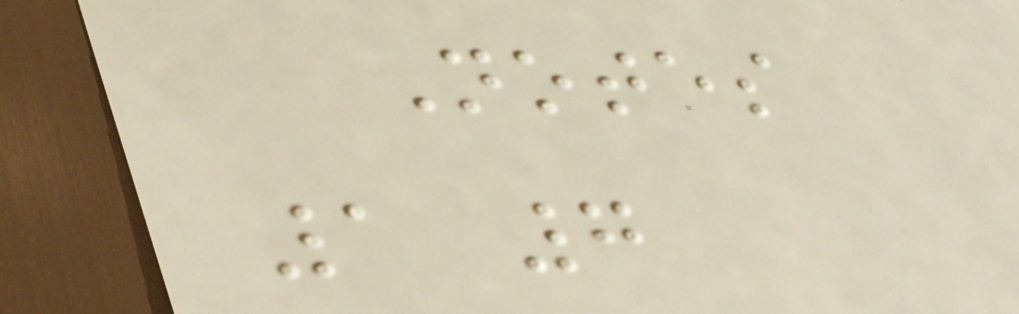Notes
1 7
